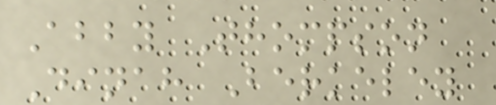Abby Thompson
Dinah Berkeley
